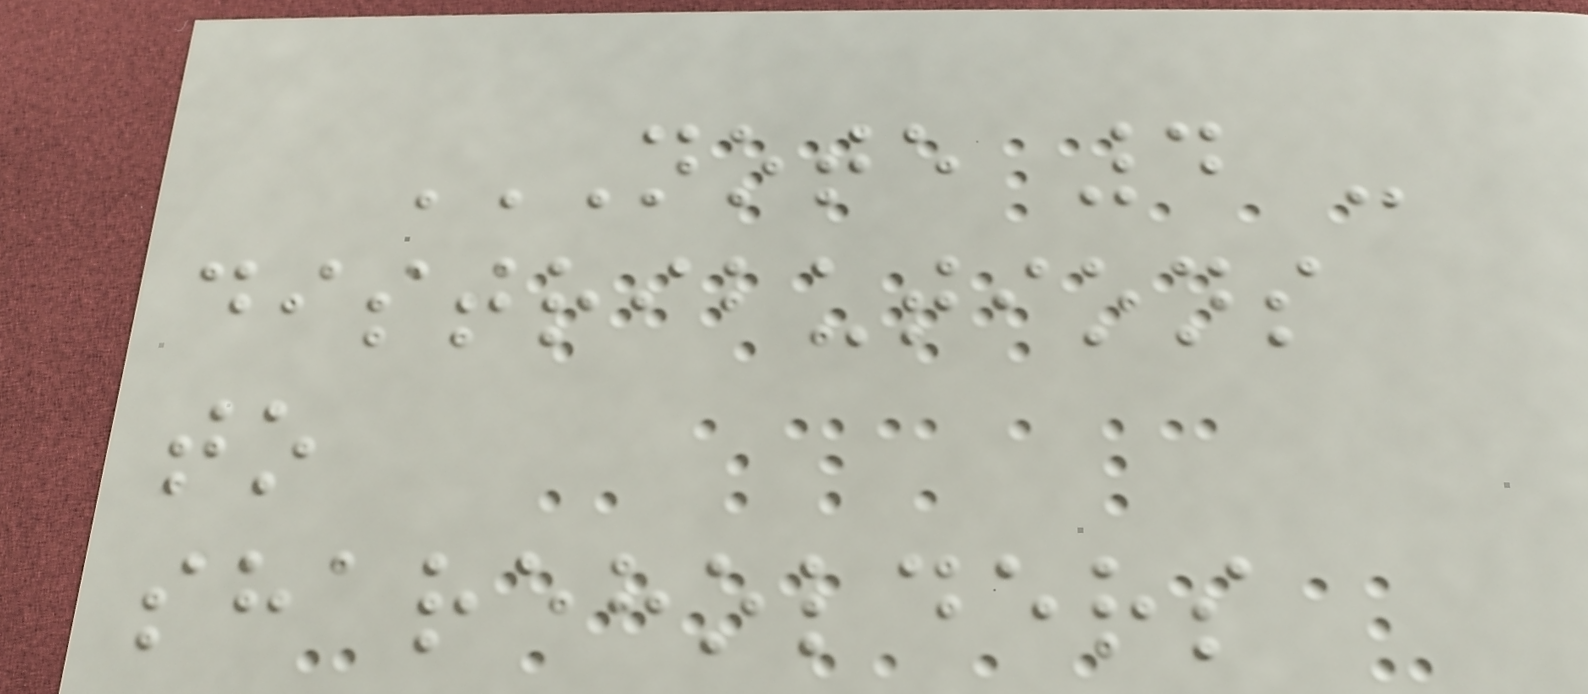NOTE 4 -
DISTRIBUTIONS
TO
SHAREHOLDERS
